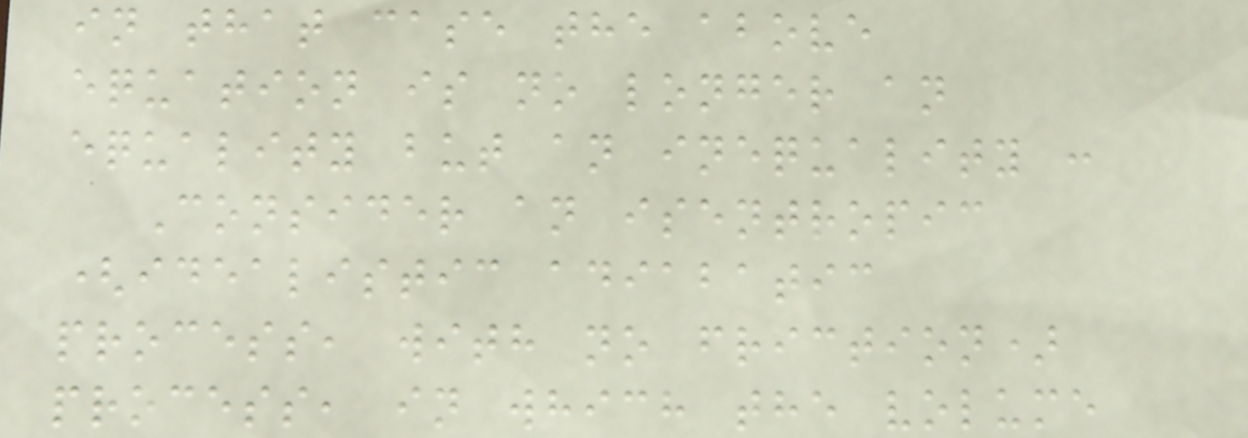in that case the above
equation is no longer an
equality but an inequality :
Consider an isentropic
(idealistic adiabatic
process, with no friction)
process, in which the volume
